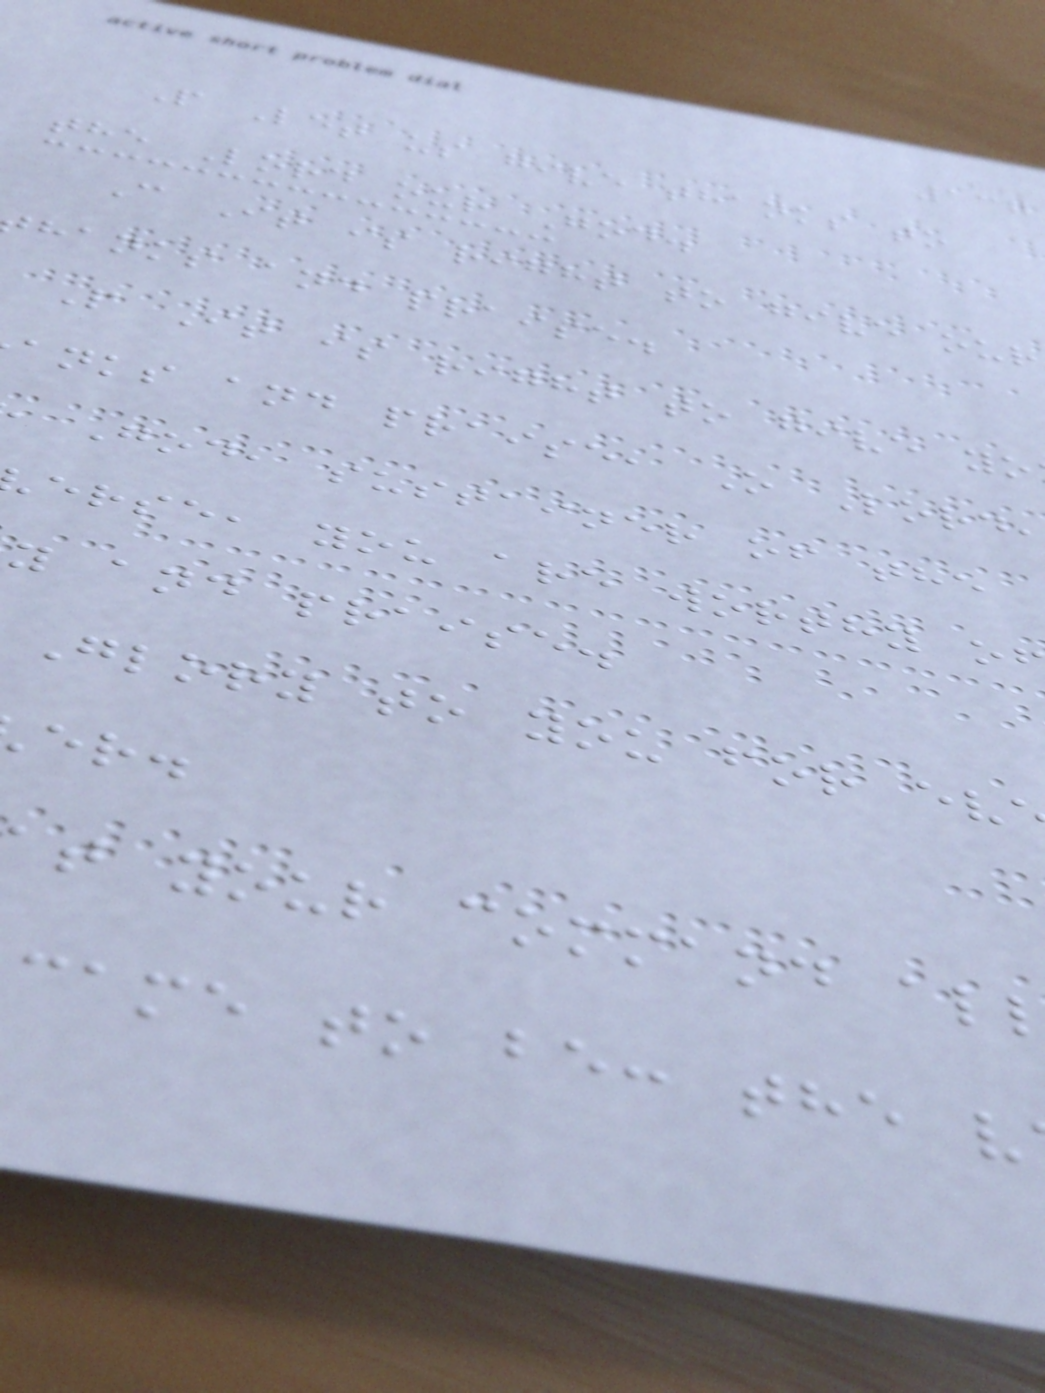137
P Let us give thanks to
the Lord our God.
C It is right to give our
hanks and praise.
P It is right to give yo
anks and praise, O Lord
God, sustainer of the
erse, you are worthy o
y and praise.
Glory to you for ev
t your command al
came to be: the v
